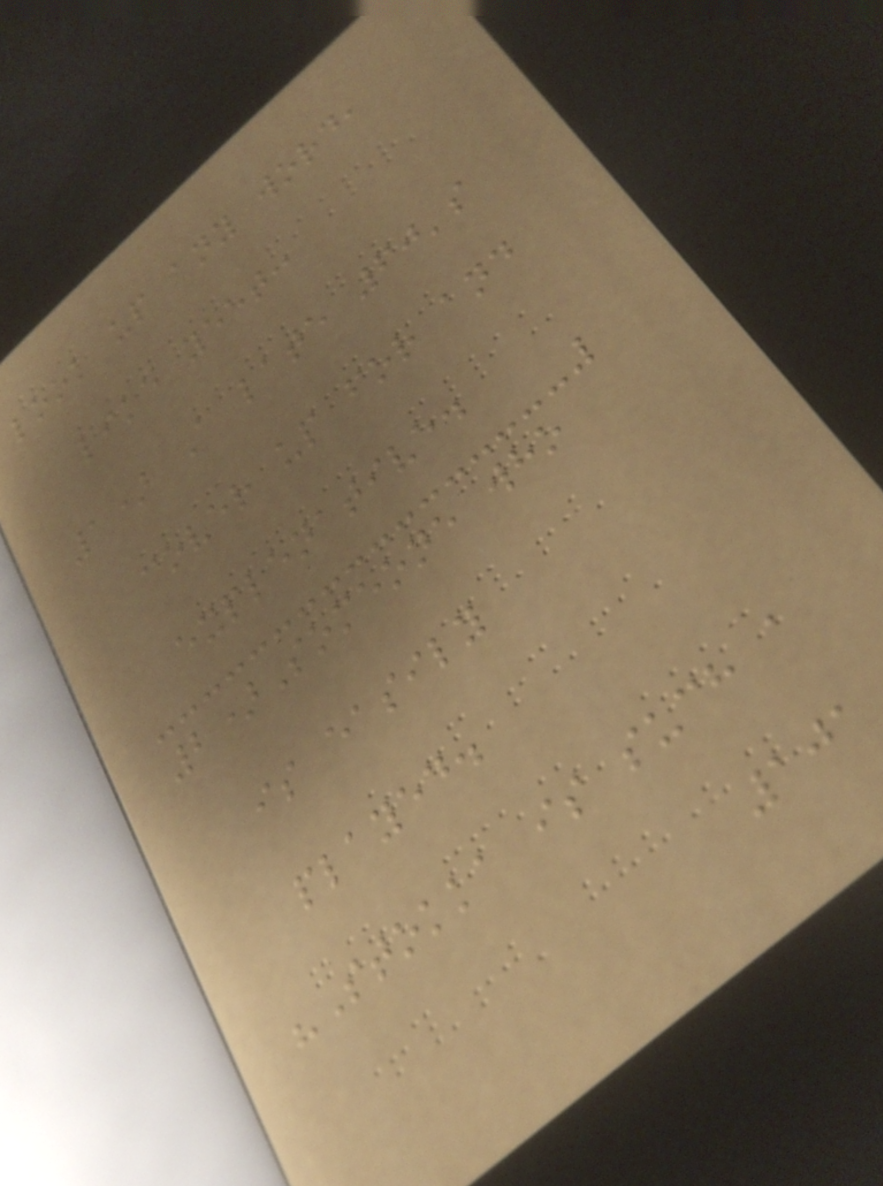look up any word,
like yeet:
1) A late 60's
cover up for and
explenative.
2)Someone who
is easily
played.
"Stokka is such a
101
